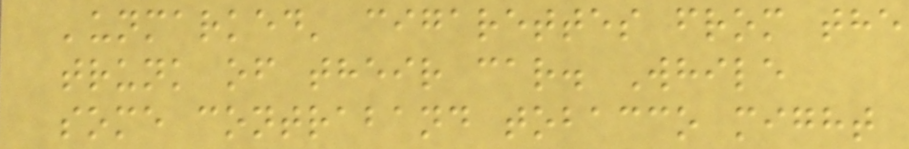'unmarked' cigarettes from the
trunk of their car. While
some contraband tobacco might
